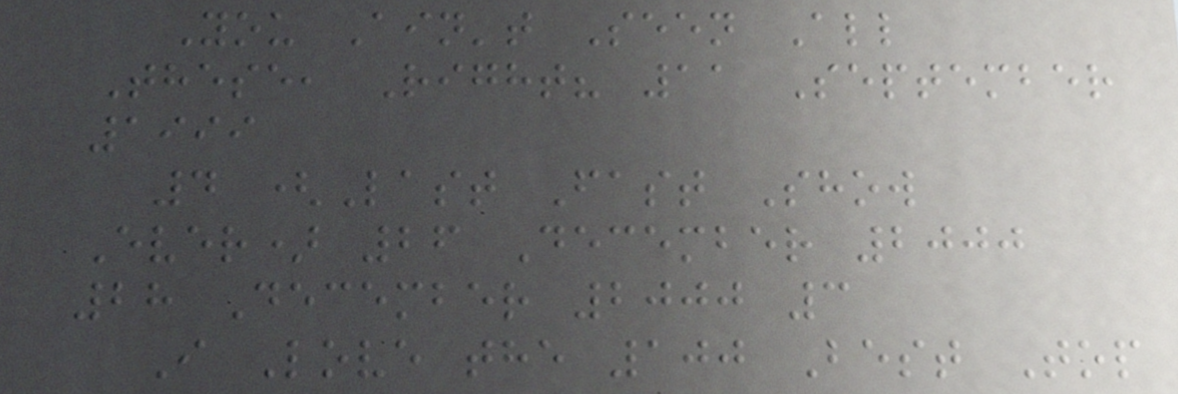You Ain't Seen All
These, Right? 11 September
1999
4 (Last Fast Show
Ever) 26 December 2000
28 December 2000 3
I Love the 100 Best Top
